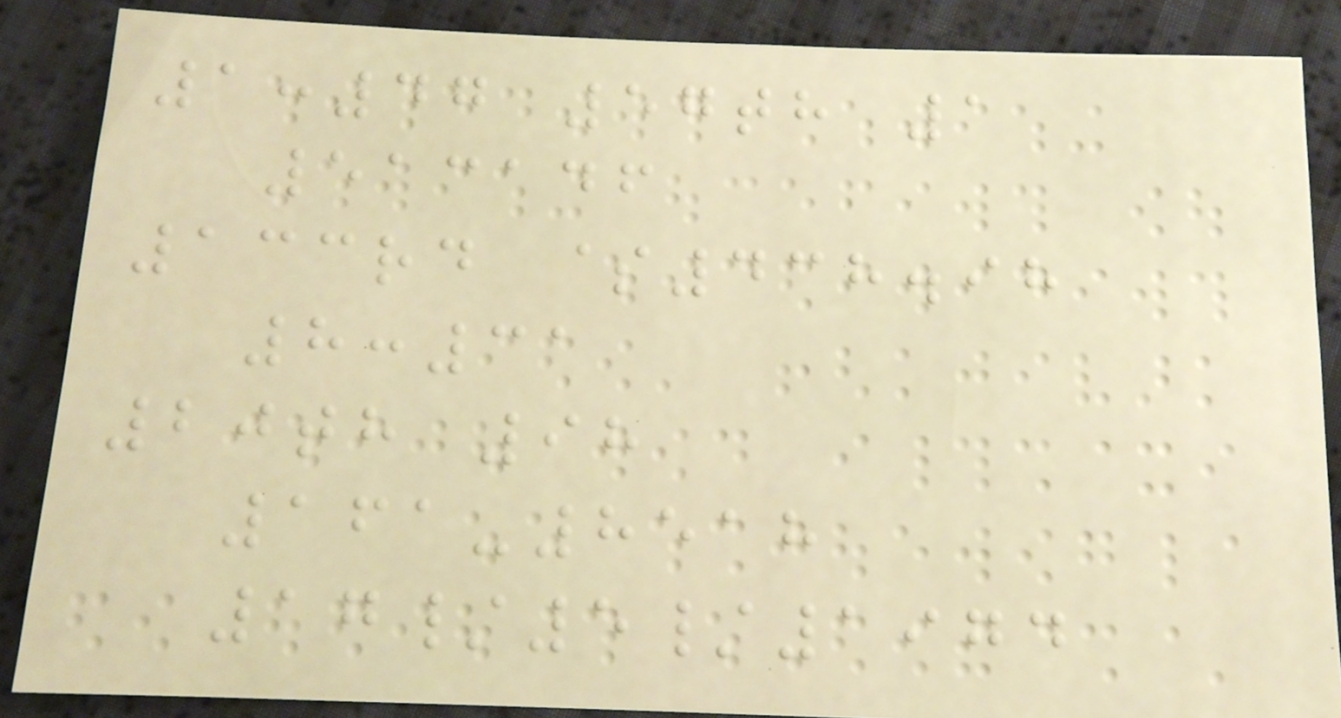1:47 57th 1
513146
133rd $438.98
8:31
20th 98
161-8518
17/5/1974
